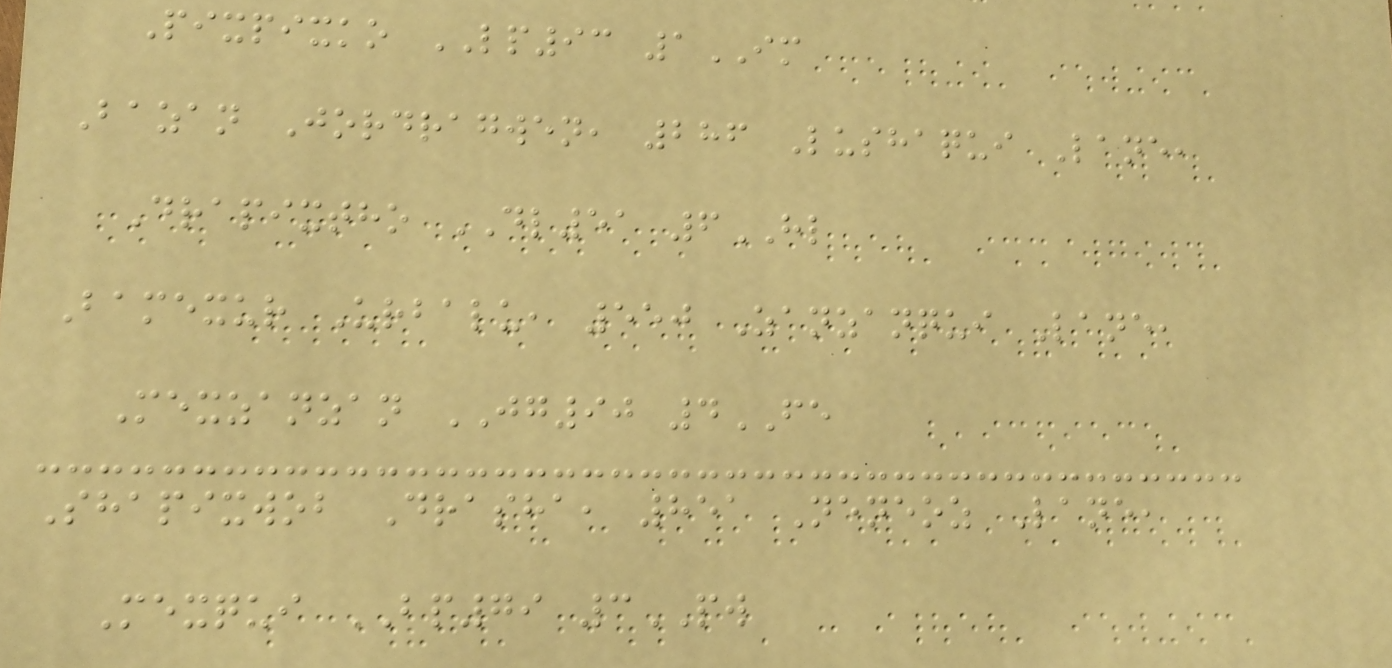Pixpixko LP93 1IM
Bazan Jordragwen, 286 Lushaqui Lane,
Drapixtho DL51 6HL
Bamexur Urbalu, 550 Zanzanqui Lane,
Mexzanzan JG90 4FE
Shapixwob Drasha, 851 Neneoz Lane,
Mexqui BP79 3PW
